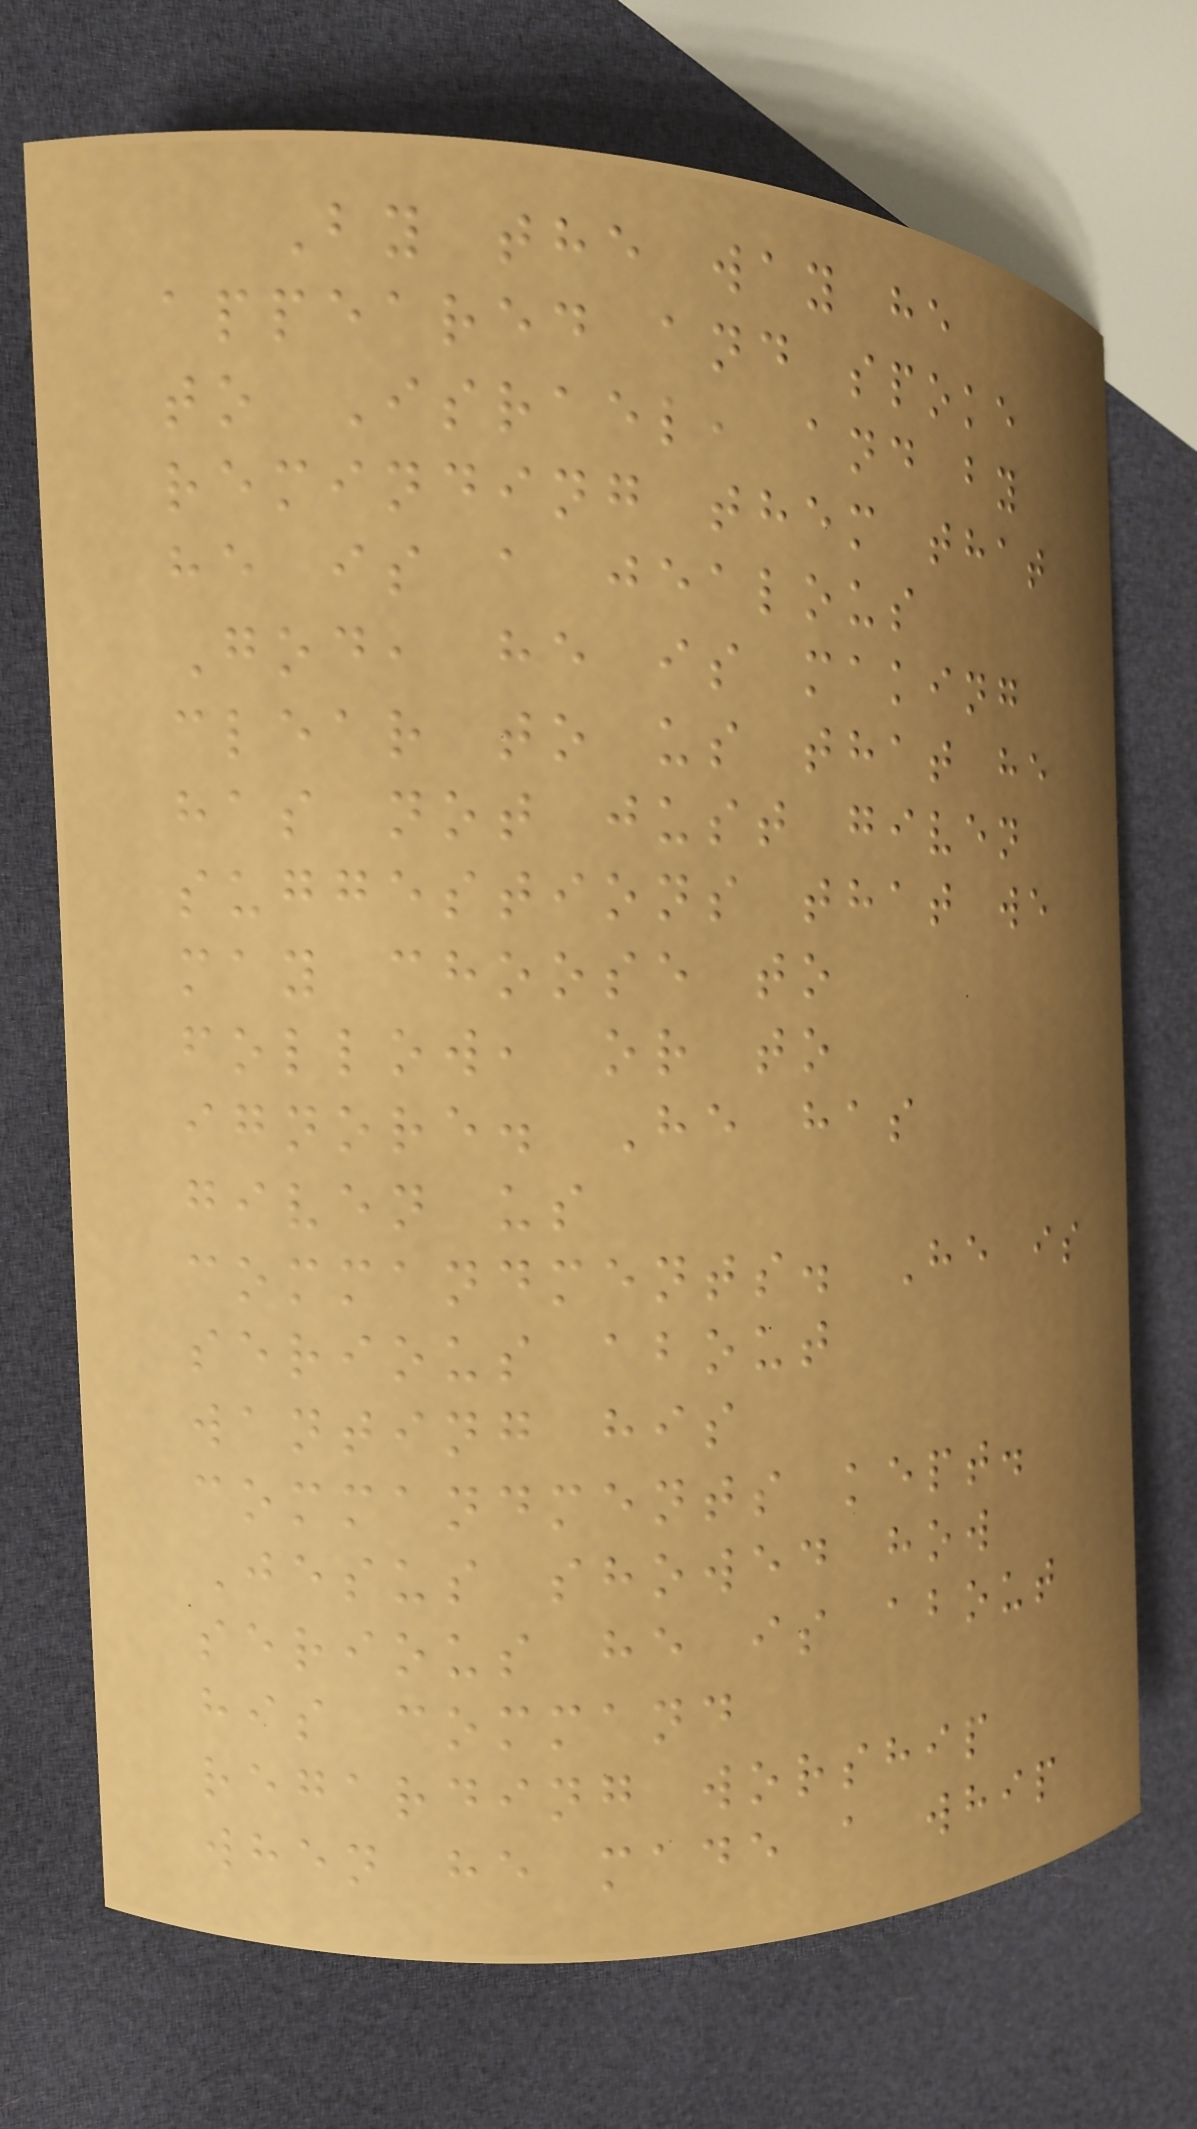By the way he
appeared and spoke
to Israel, and by
reminding them that
he is a jealous
God, he is making
clear to us that he
has not just given
suggestions that we
may choose to
follow, or to
ignore. He has
given us
commandments. He is
serious about
wanting his
commandments kept.
Jesus showed how
serious he is about
his command
regarding worship
when he made a whip
